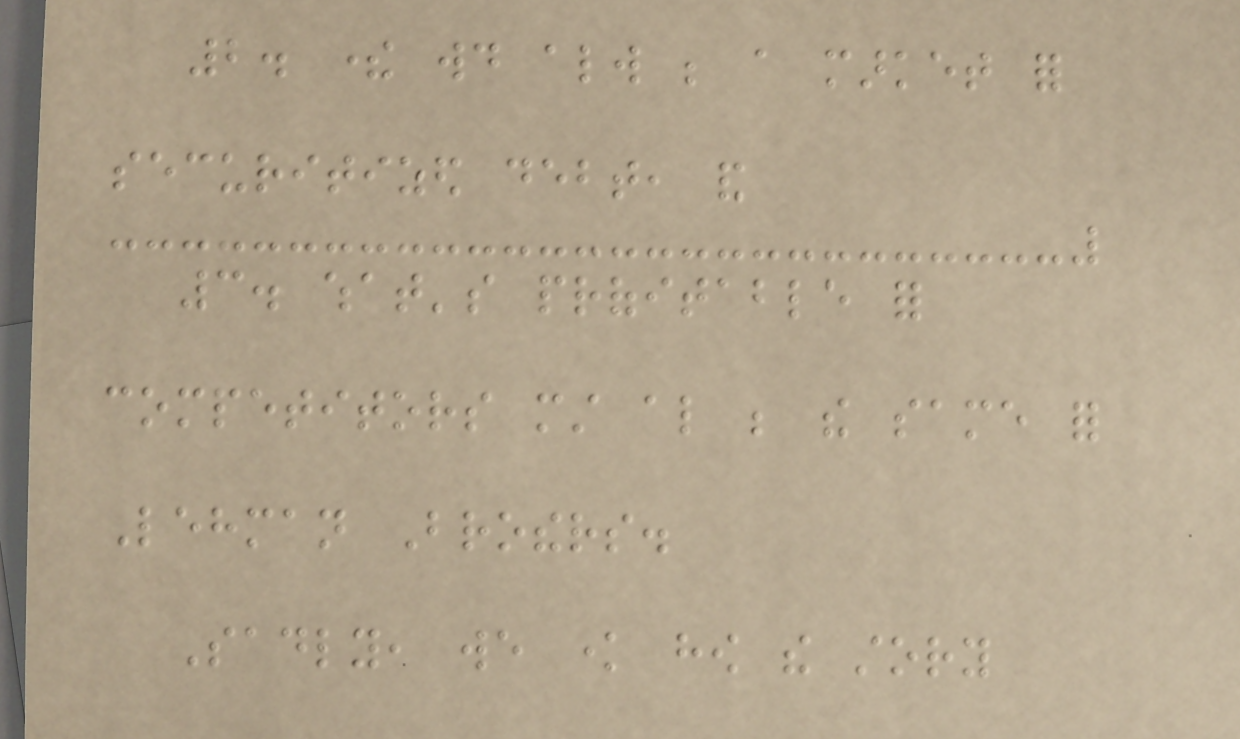2. there would always be a market for
securitized debt, and
3. what's profitable for
competitors must also be the same for
Lehman Brothers.
Sadly, we know how the story
